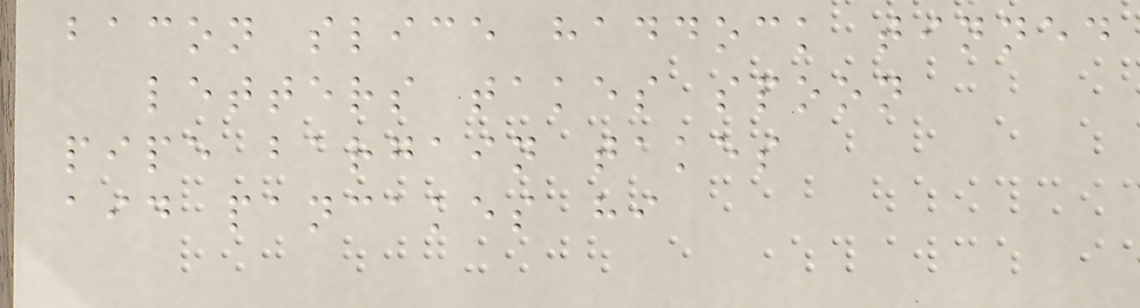bacon slice haddock tinned
letters takes spoon
pipe bargain takes
aid pancakes hi
